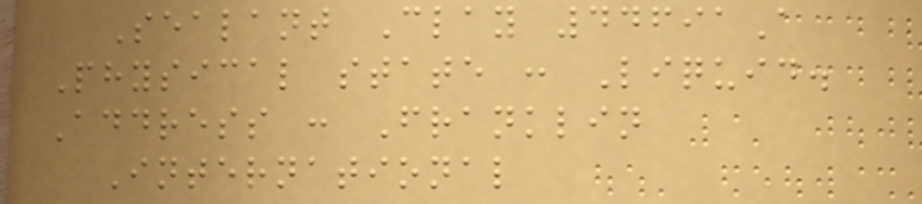Sealant Clay 44691A
Physical state : Liquid.
Address : Franklin
International
